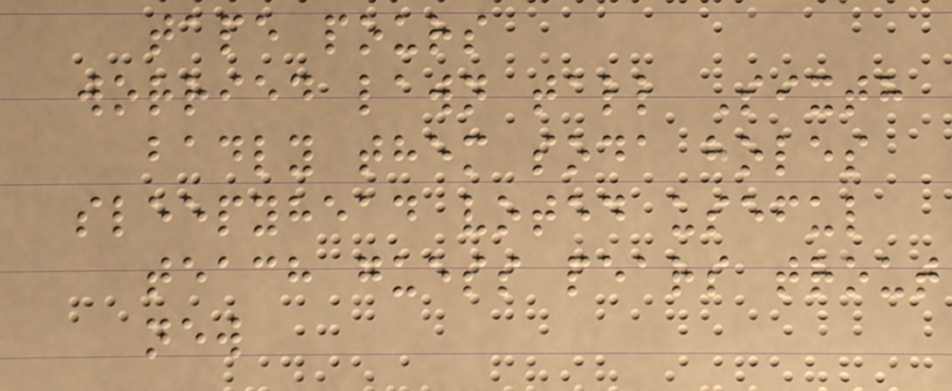tape pours
worried lawn tall Sixth
badly them soda holes
sleepyhead voted useful
teach guess pears trout
new
